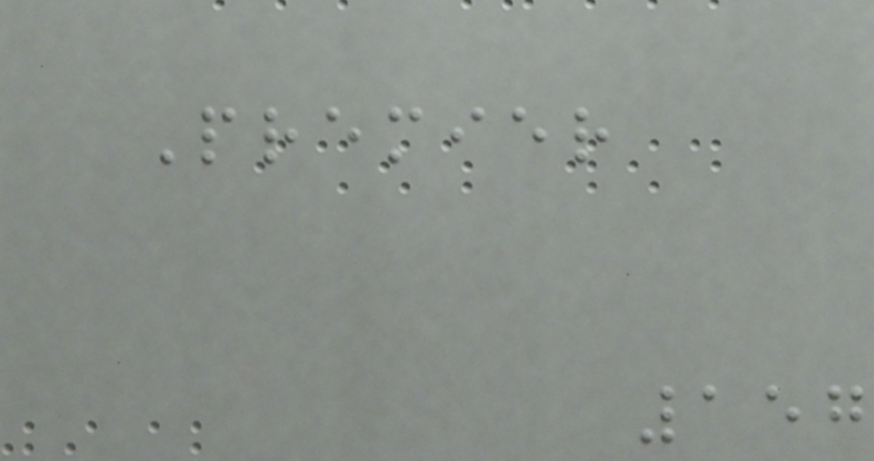Premier
157
